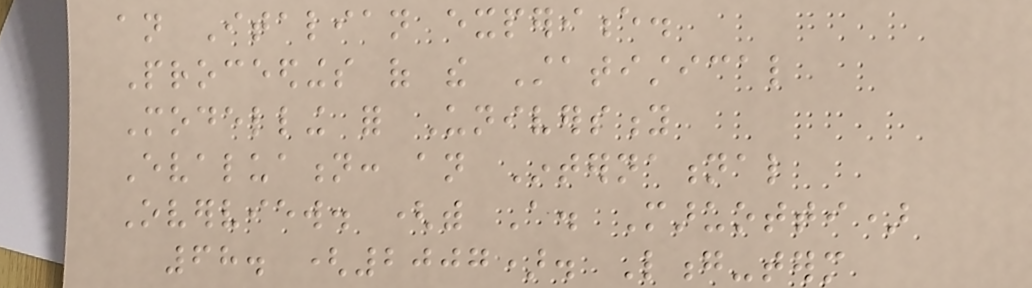an Italian experience.
Proceedings of the Statistical
Modelling for University
Evaluation: an International
Overview. (with A. Maruotti)
68. (2007). Long-term
